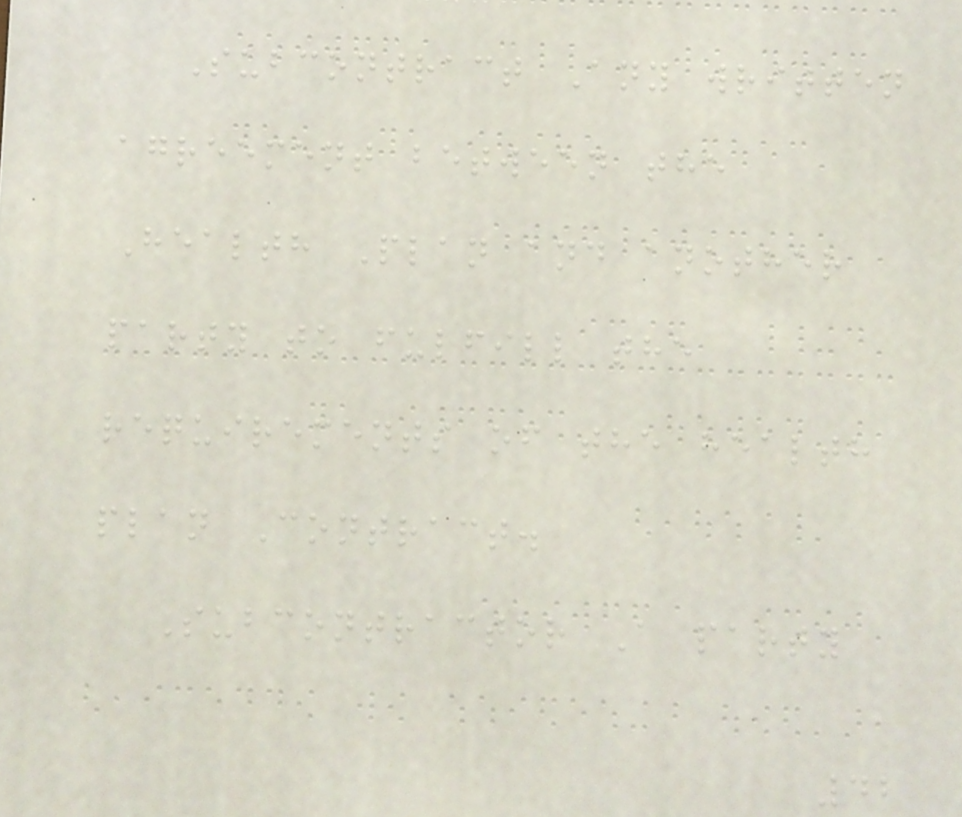Subcontract Any written
agreement between the
Health Plan and another
party to fulfill the
requirements of the health
plan Contract.
Subcontractor A party
42
